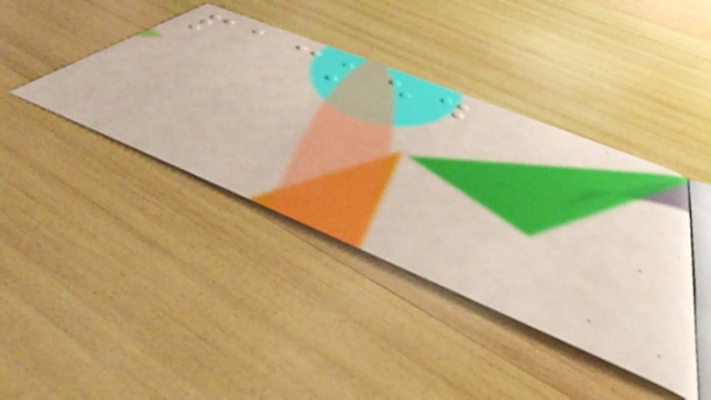packed
